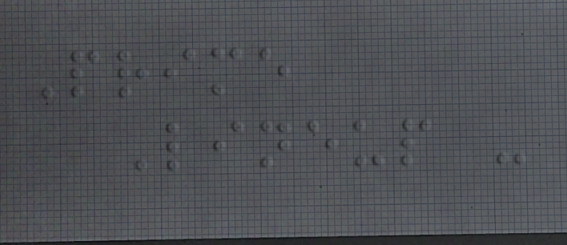Prime
Lineup -
